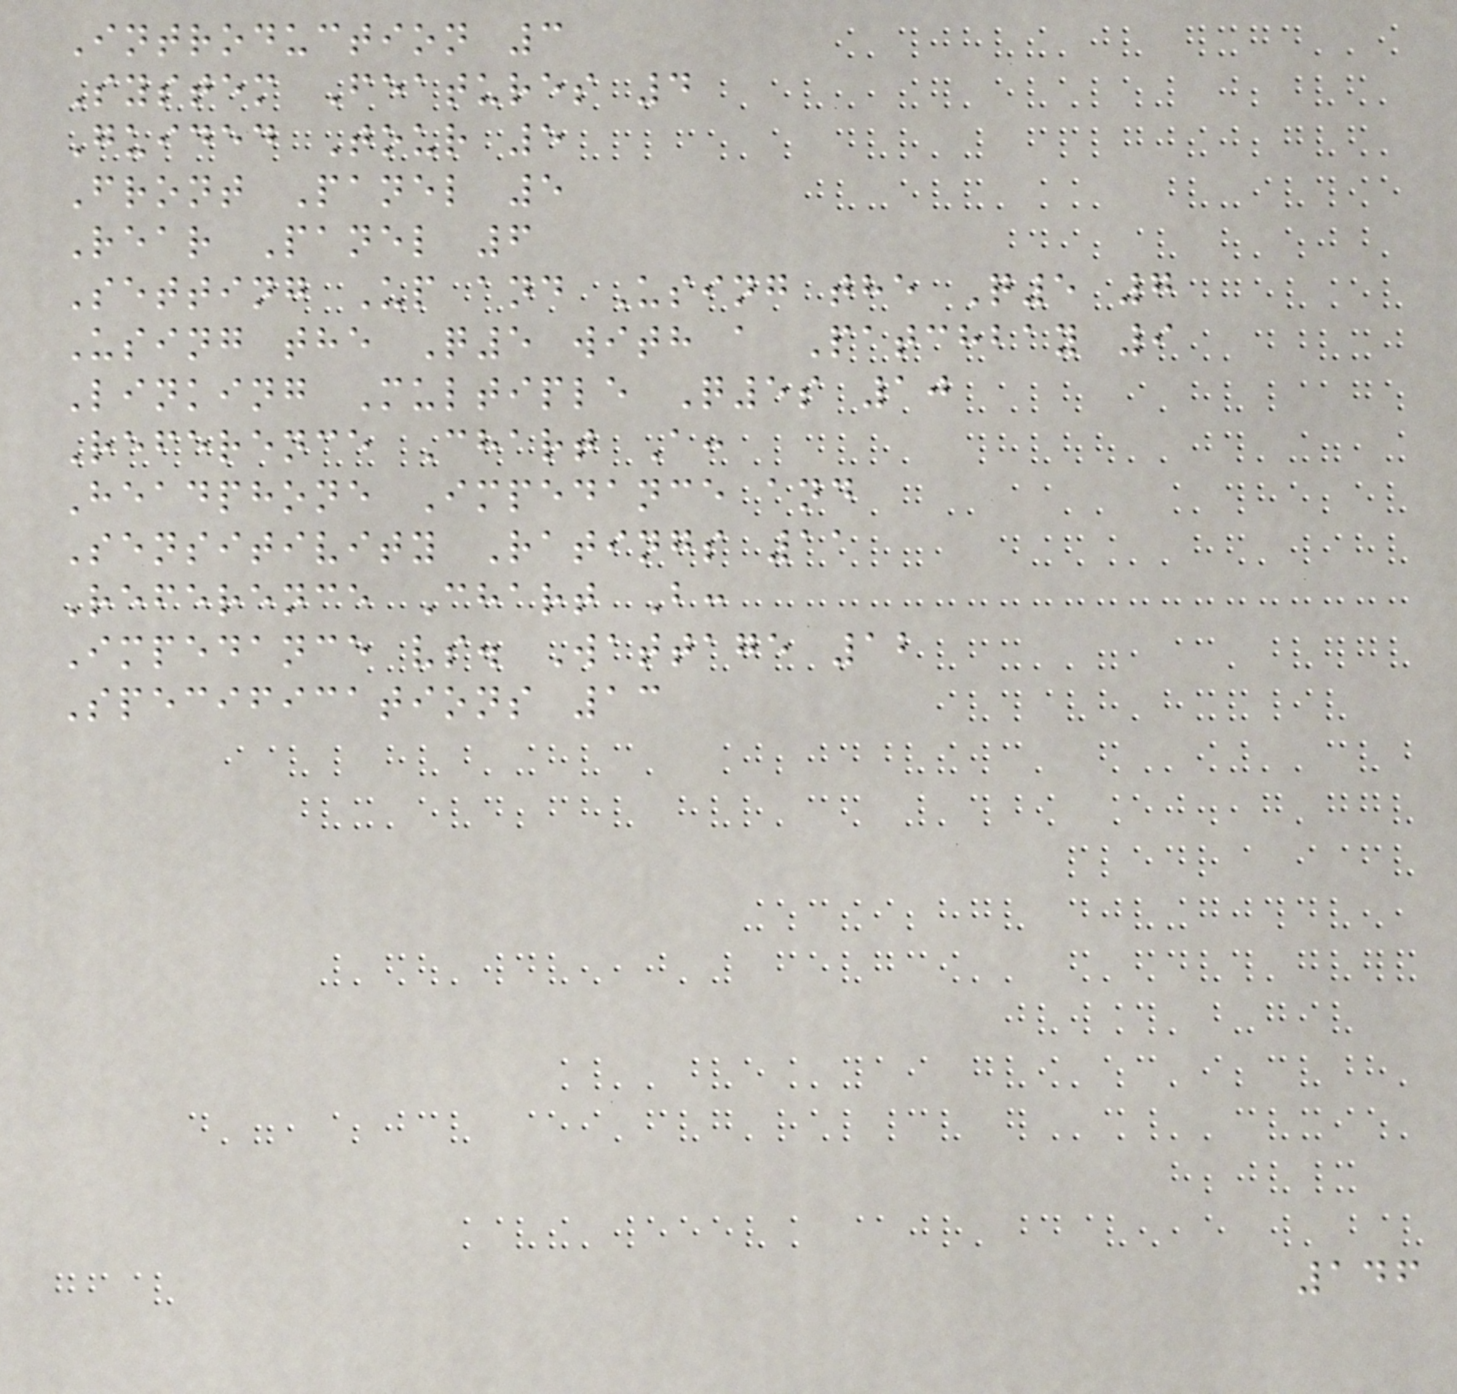Introduction 3
System Features 4
Guided Tour 5
Front Panel 5
Rear Panel 6
Setting Up and Using the Q5 7
Using the Q5 with a Patchbay 9
Linking Multiple Q5s 10
Reference Chart A:
Headphone Impedance and
Sensitivity Ratings 11
Reference Chart B:
Impedance vs. Wattage 12
Specifications 13
146
